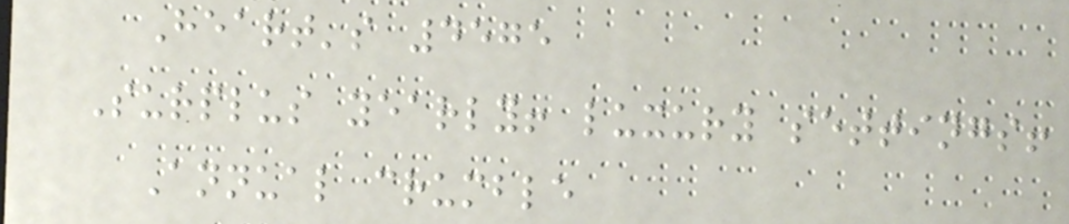Heart's 4575
Surplus yearly! luxury settings!
Annual crumble
